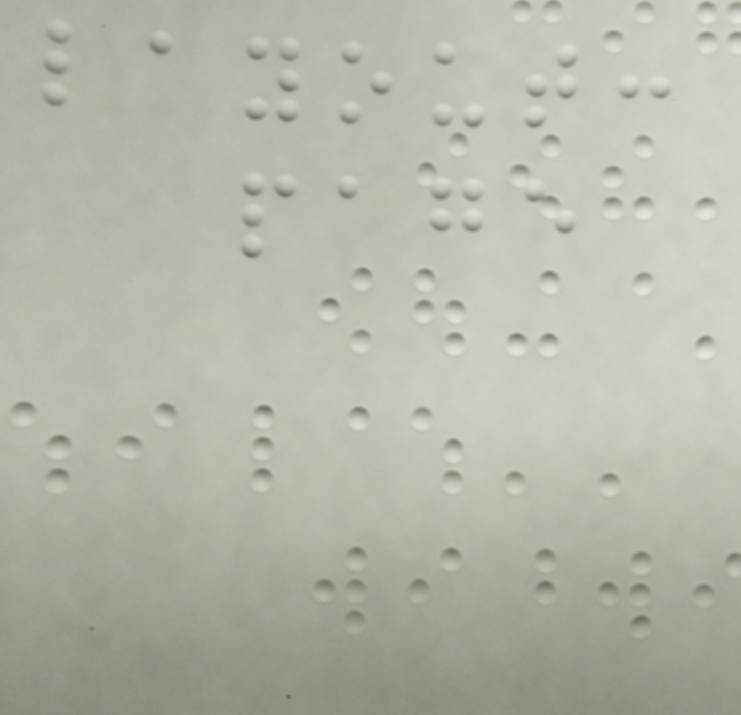layout:
page
